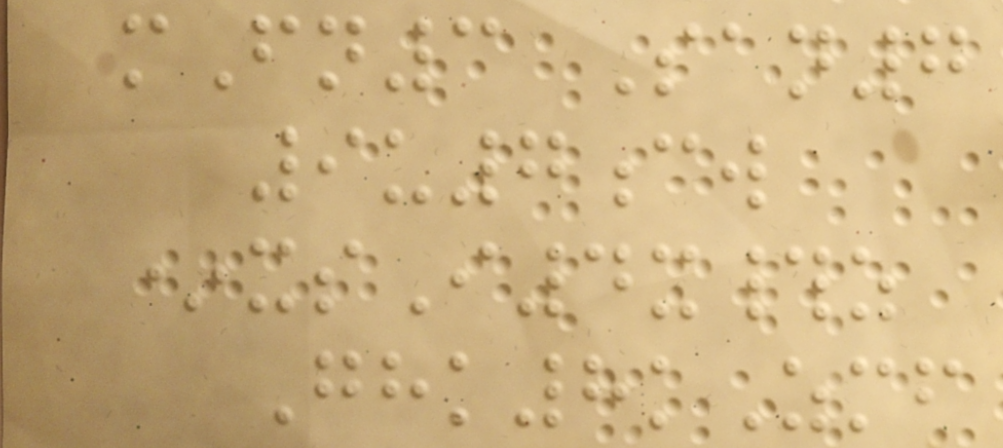mFn3 San7
9u7cw
*xsI4x#z
Ghk8kZmf
